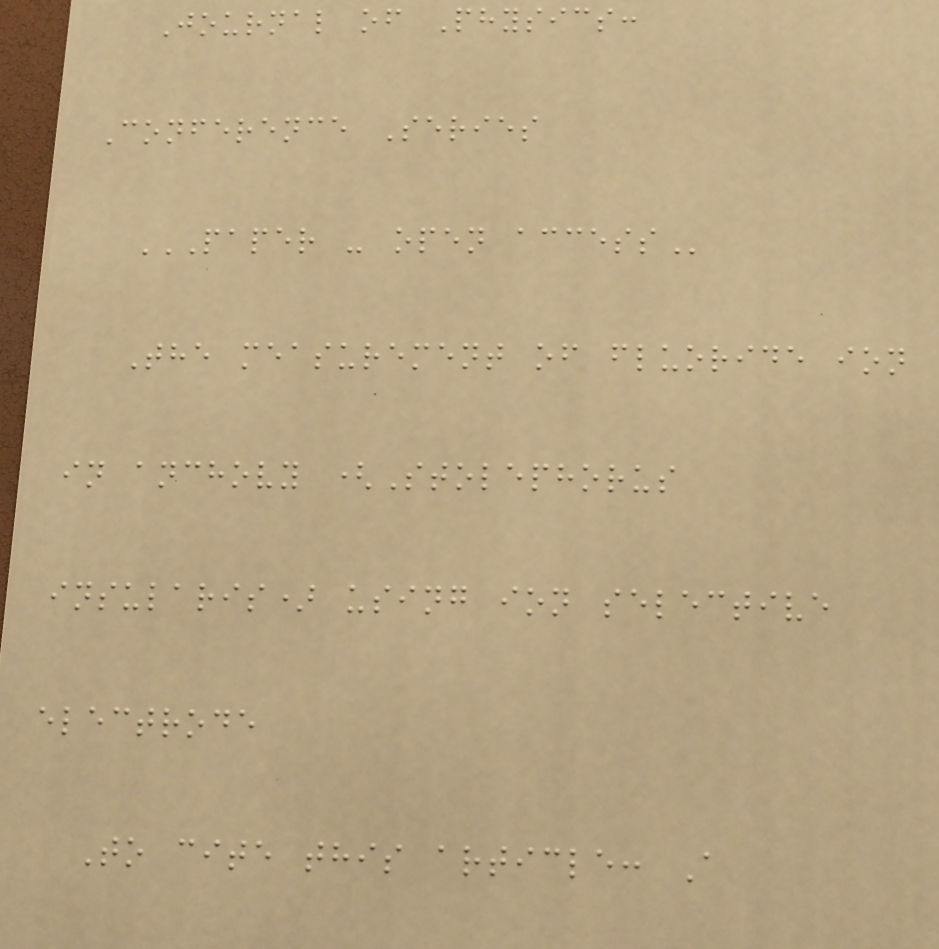Journal of Physics:
Conference Series
PAPER - OPEN ACCESS
The measurement of fluoride ion
in anchovy (Stolephorus
insularis) using ion selective
electrode
To cite this article: A
